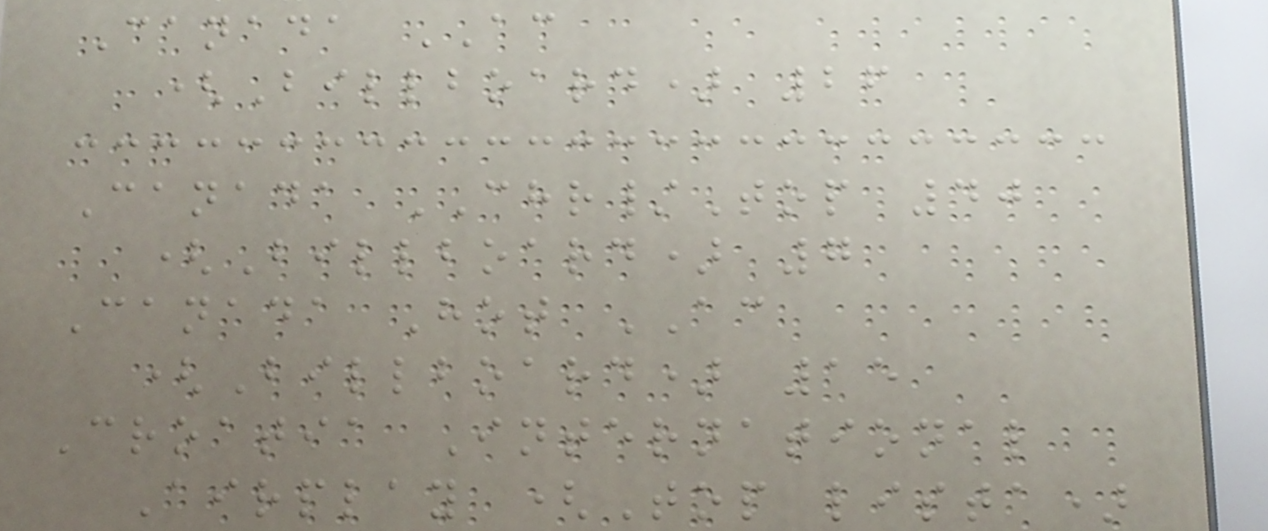Canada AC
(Billboard) 26
Canada CHR/Top 40
(Billboard) 7
Canada Hot AC
(Billboard) 15
Croatia International
Airplay (Top lista)
